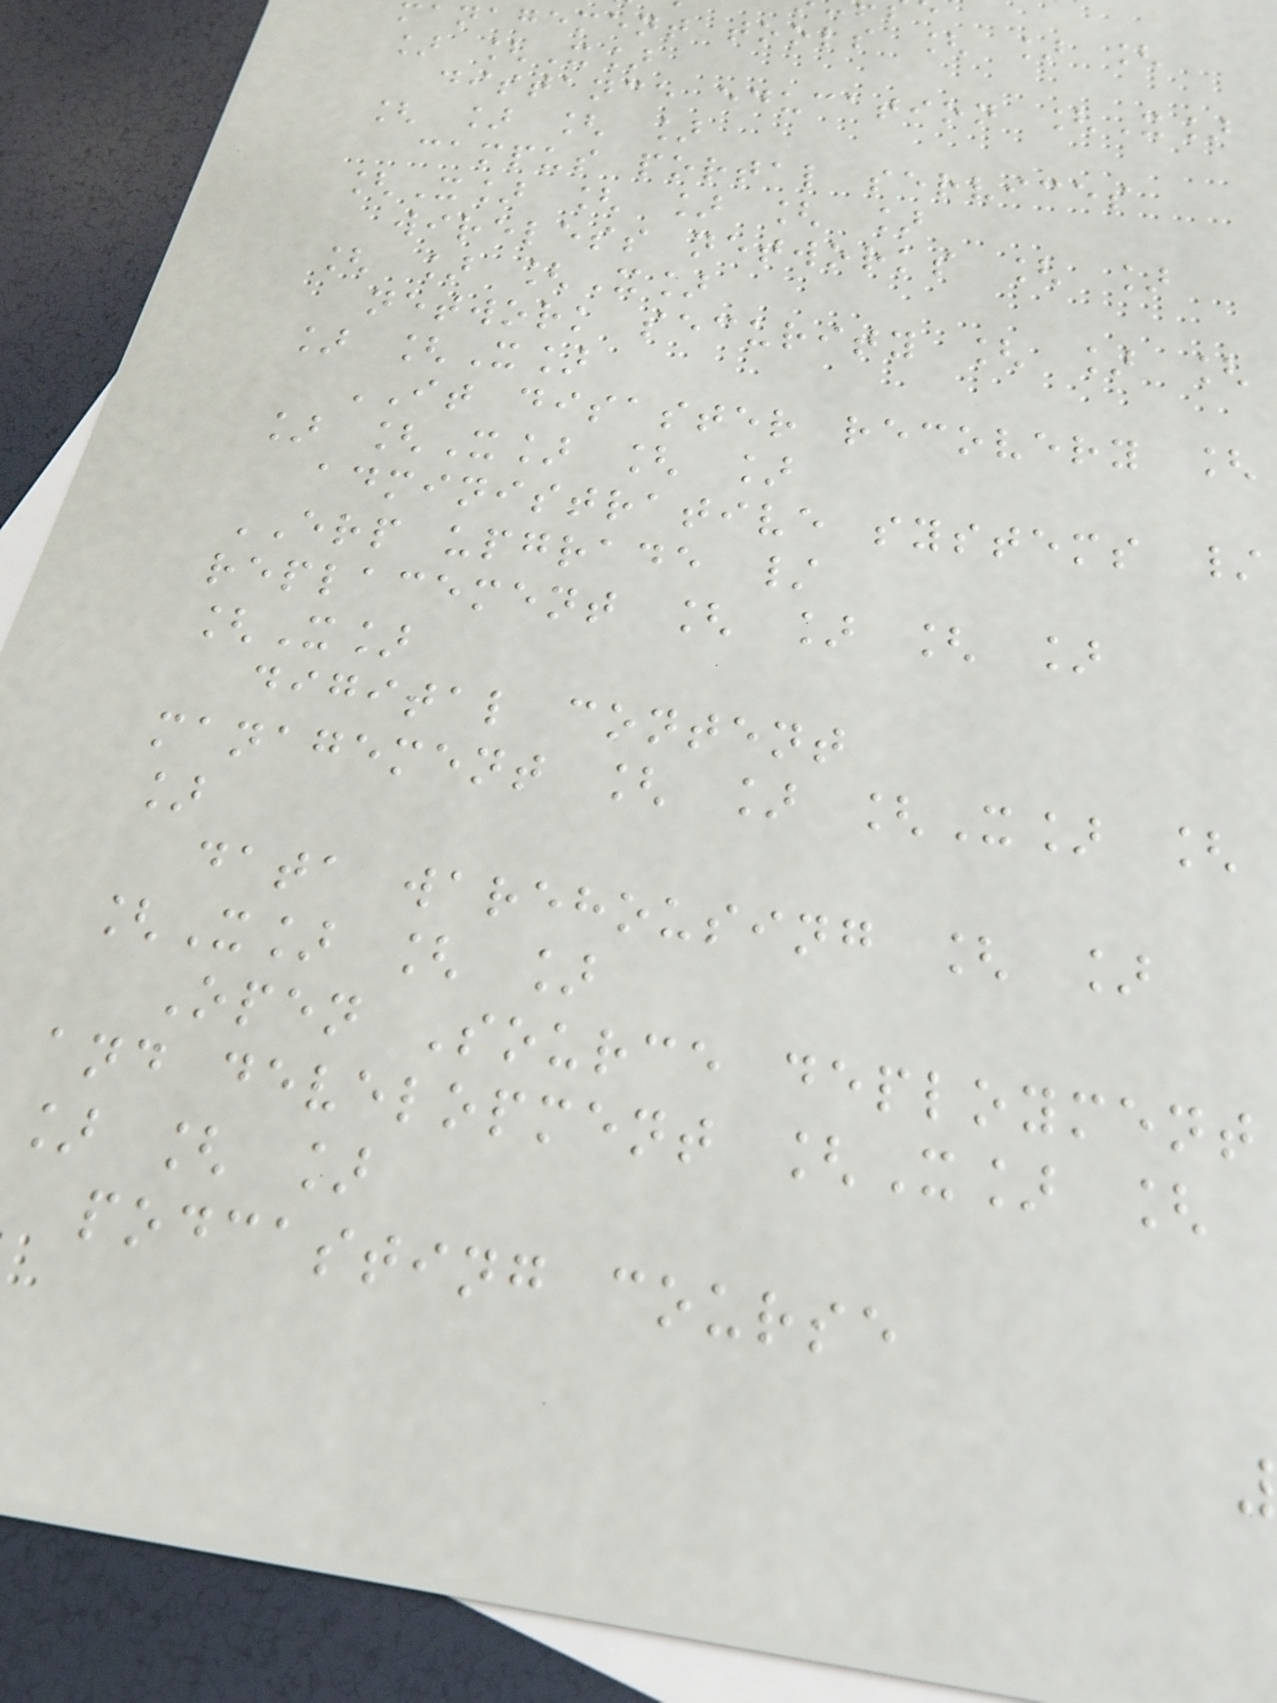anagement tools [ ] [
] [X]
distance education [X]
[ ] [ ]
campus portal services
[X] [ ] [ ]
wireless networks [ ]
[ ] [X]
network security [ ] [
] [X]
IT disaster recovery [
] [X] [ ]
administrative systems /
ERP upgrade /
replacement [ ] [ ]
[X]
digital content
management [ ] [X] [
]
data warehousing [ ]
[X] [ ]
Open Source deployment
and development [X] [
] [ ]
podcasting course
